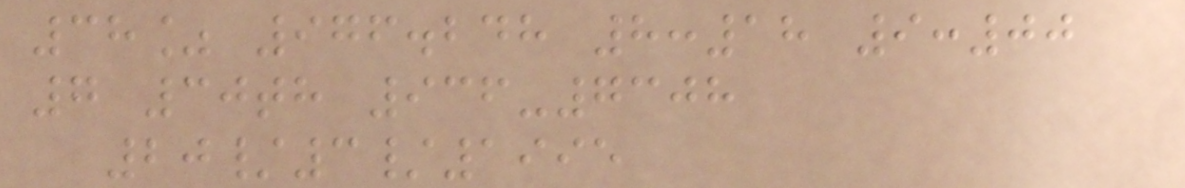38% 976.248 8:18 9:00
7 30th 936-7308
20/3/1995
